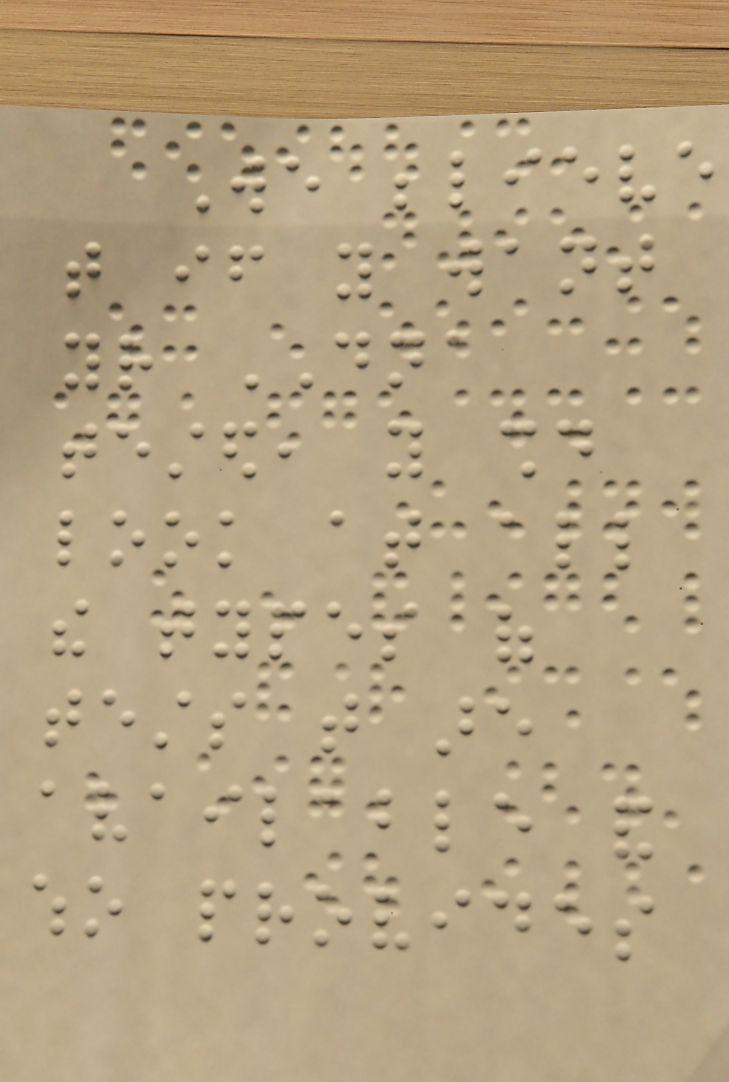We believe
that if you want
your DNA
tested, you should
look at all
the types of
tests that are
available and
who provides
